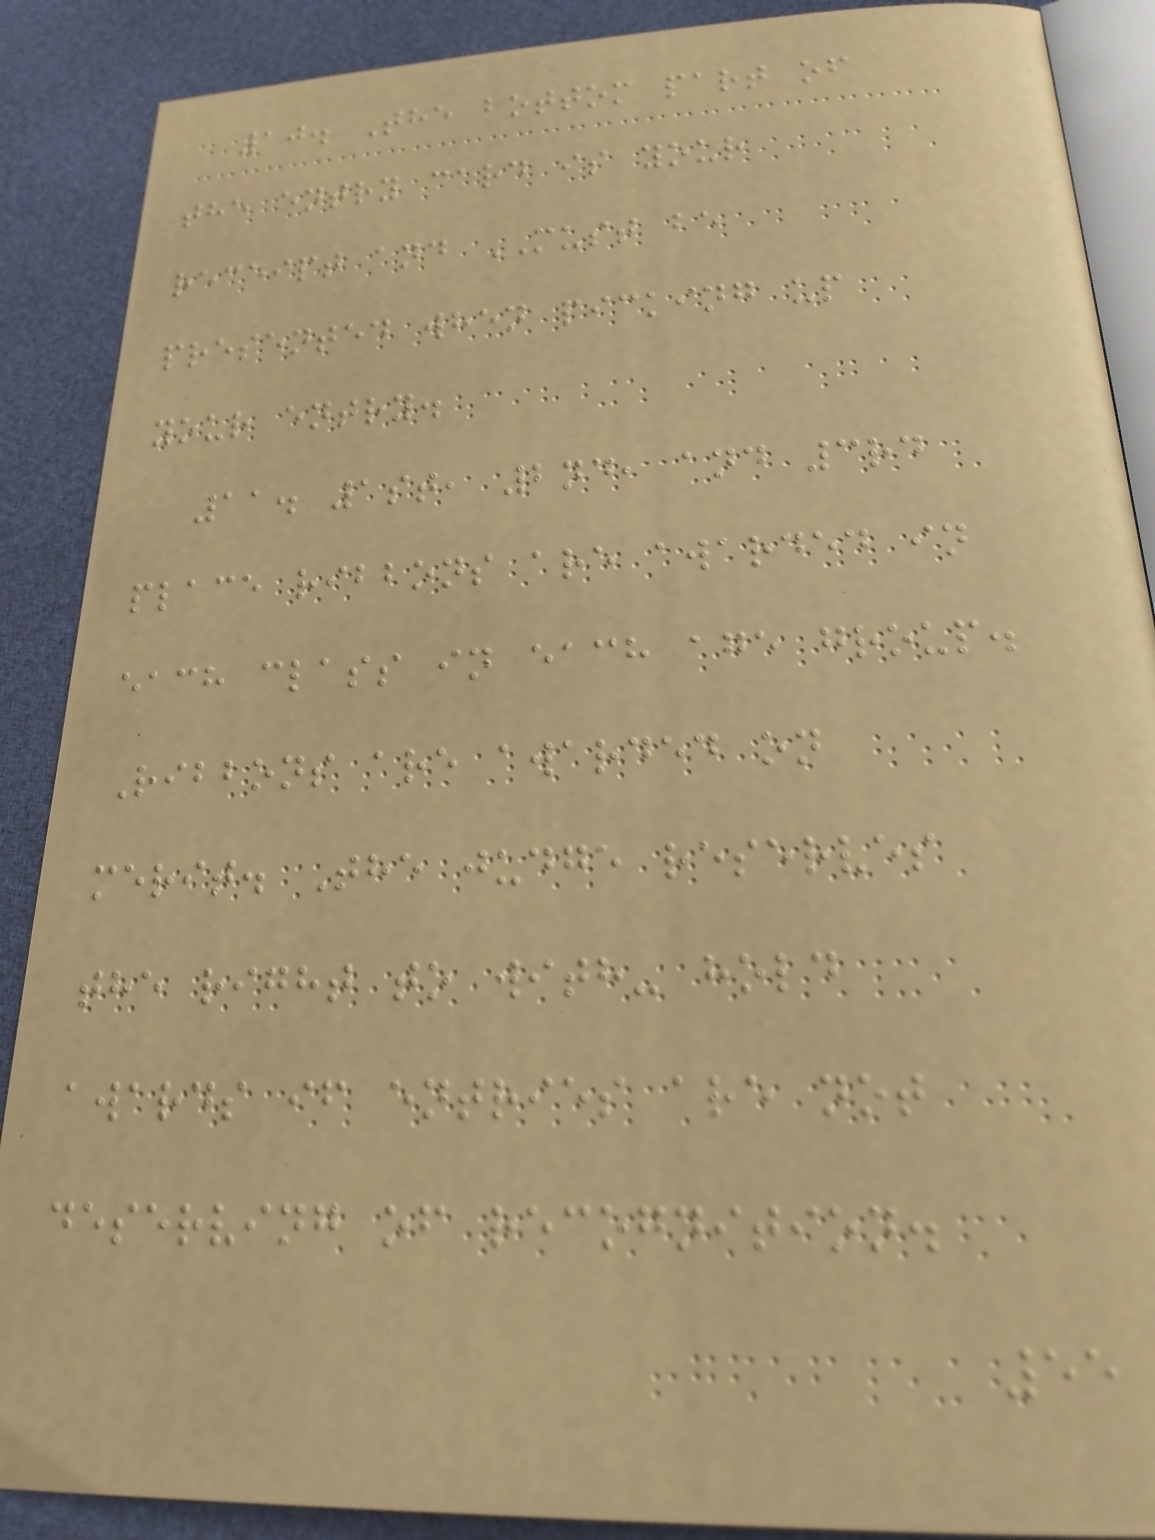10. The bottom part of
the entry card is your
receipt and MUST be
presented when picking up
your entry.
11. 1st, 2nd, and 3rd
place ribbons are awarded in
each class in each age group.
Ribbons are awarded on
merit. The judge reserves
the right to with- hold
awards if entries are not
deserving of recognition.
55
